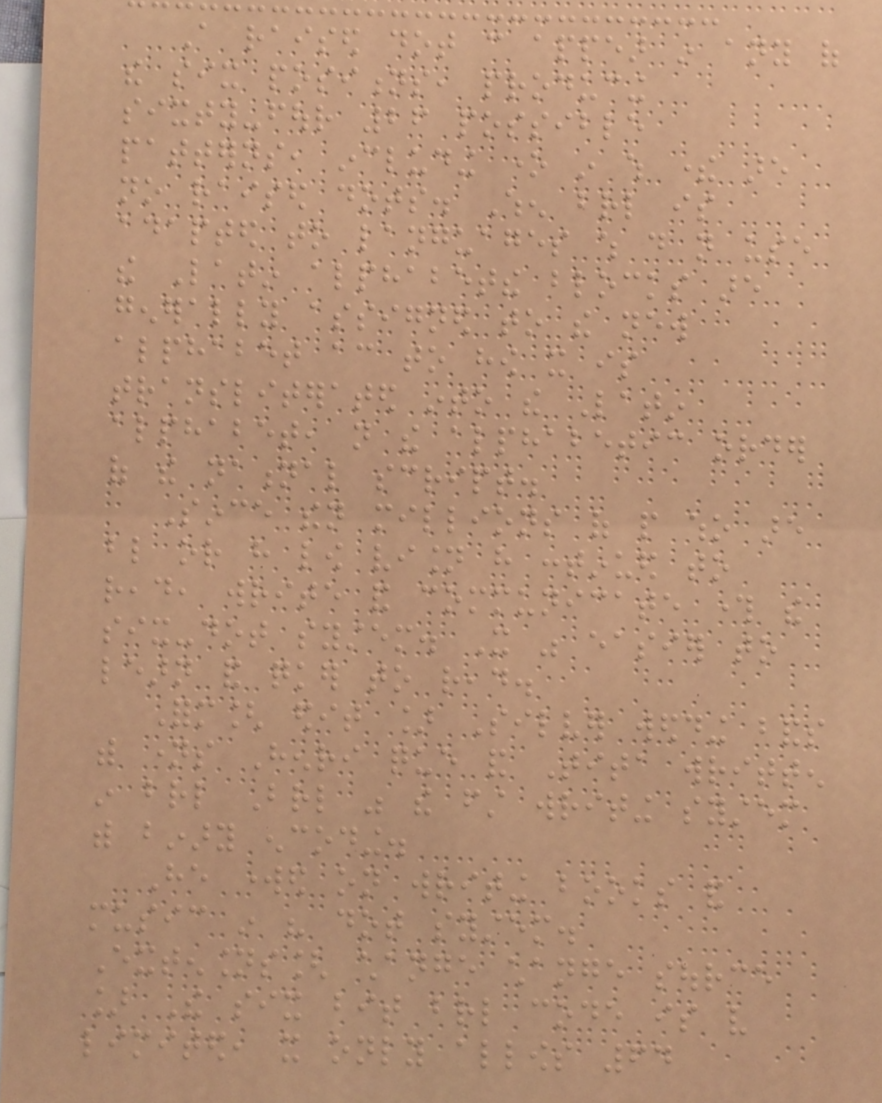A raised dot can appear in any of
the six positions, producing
sixty-four 26 possible
patterns, including one in which there are
no raised dots. When braille is
adapted to languages which do not use
the Latin alphabetthe blocks are
generally assigned to the new
alphabet according to how it is
transliterated into the Latin
alphabet, not the alphabetic order
of the national script.
Since then millions of people who are
blind or have low vision have continued to
read, write and communicate through the
six-dot system. It was easier to
learn and quicker to read.
Form[ edit ] Silver wedding bands
with names Henri que and Tita written
in braille Braille was the first writing system
with binary encoding.
He worked on writing books and
music in his dot system.
Extensions[ change change source
] The six bit braille code is very
limited, it only allows 64
